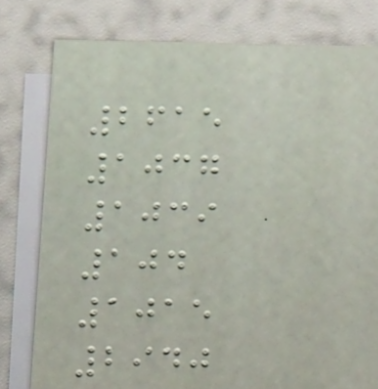2615
1037
1039
104
1015
2940
